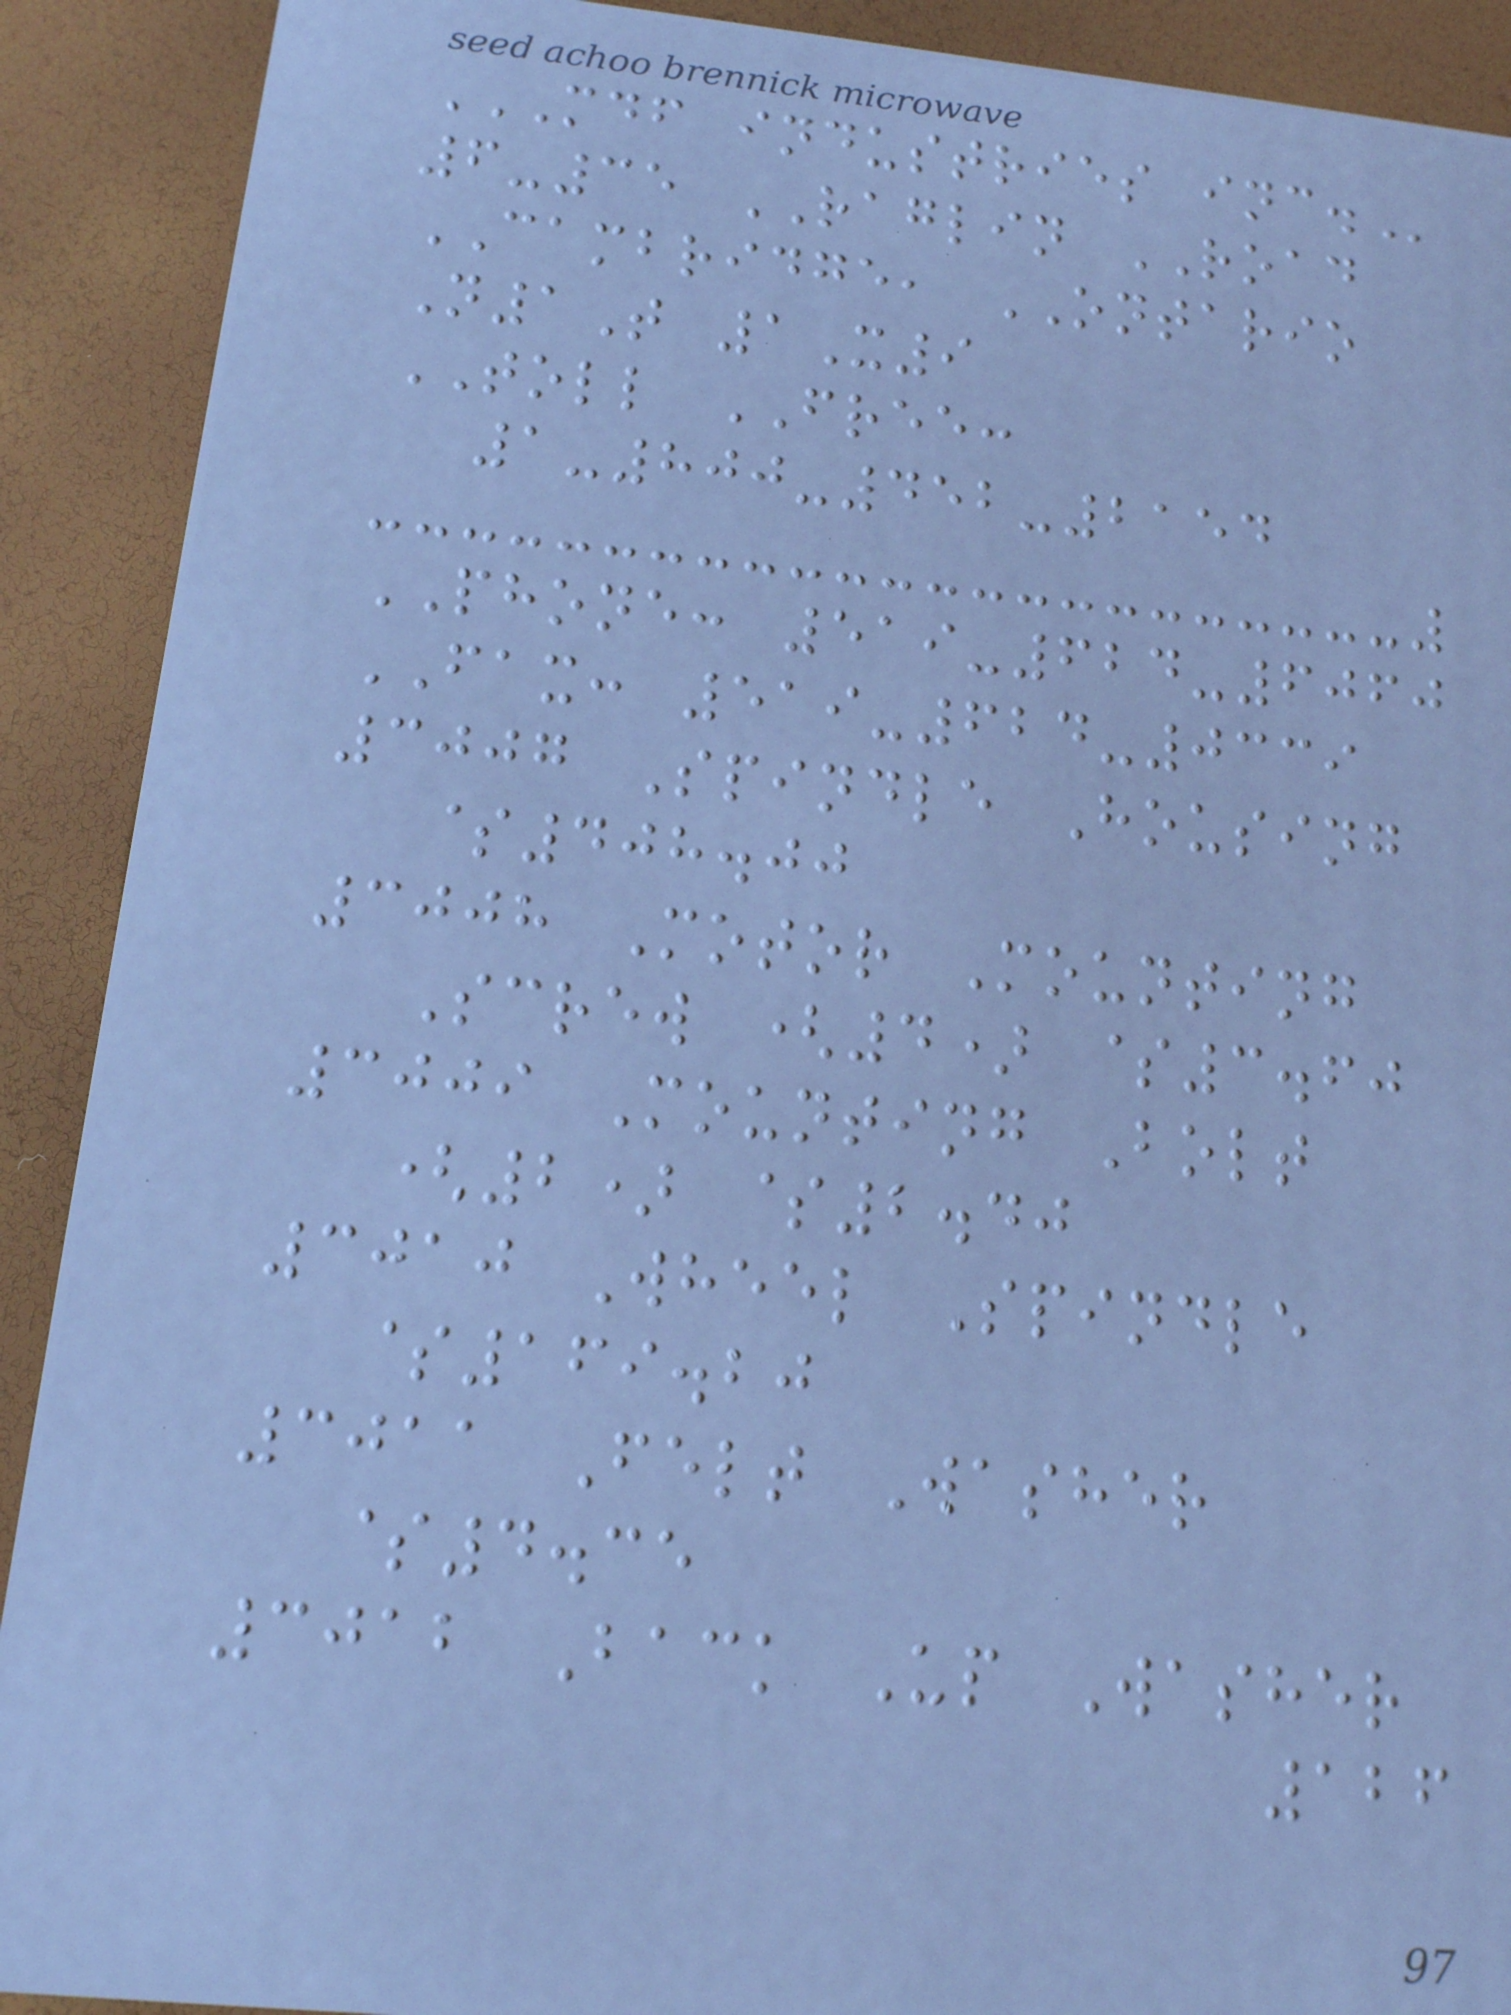MDF INDUSTRIES INC.
6-35 RAGLIN ROAD
CAMBRIDGE, ONTARIO
N1T 1X9
TOLL FREE:
1-800-452-2154
PHONE: 519-624-6060
FAX: 519-624-0339
3007 Spindle Housing
$408.00
3008 Motor Mounting
Screw (4) $3.60
3009 Mounting Bolt
(2) $2.40
3010 Wheel Spindle
$169.20
3011 Felt Washer
$4.35
3012 Back Up Washer
126
